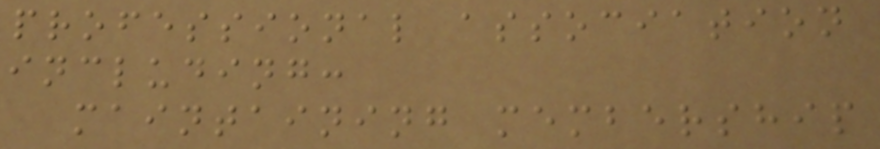professional association
including:
maintaining membership
